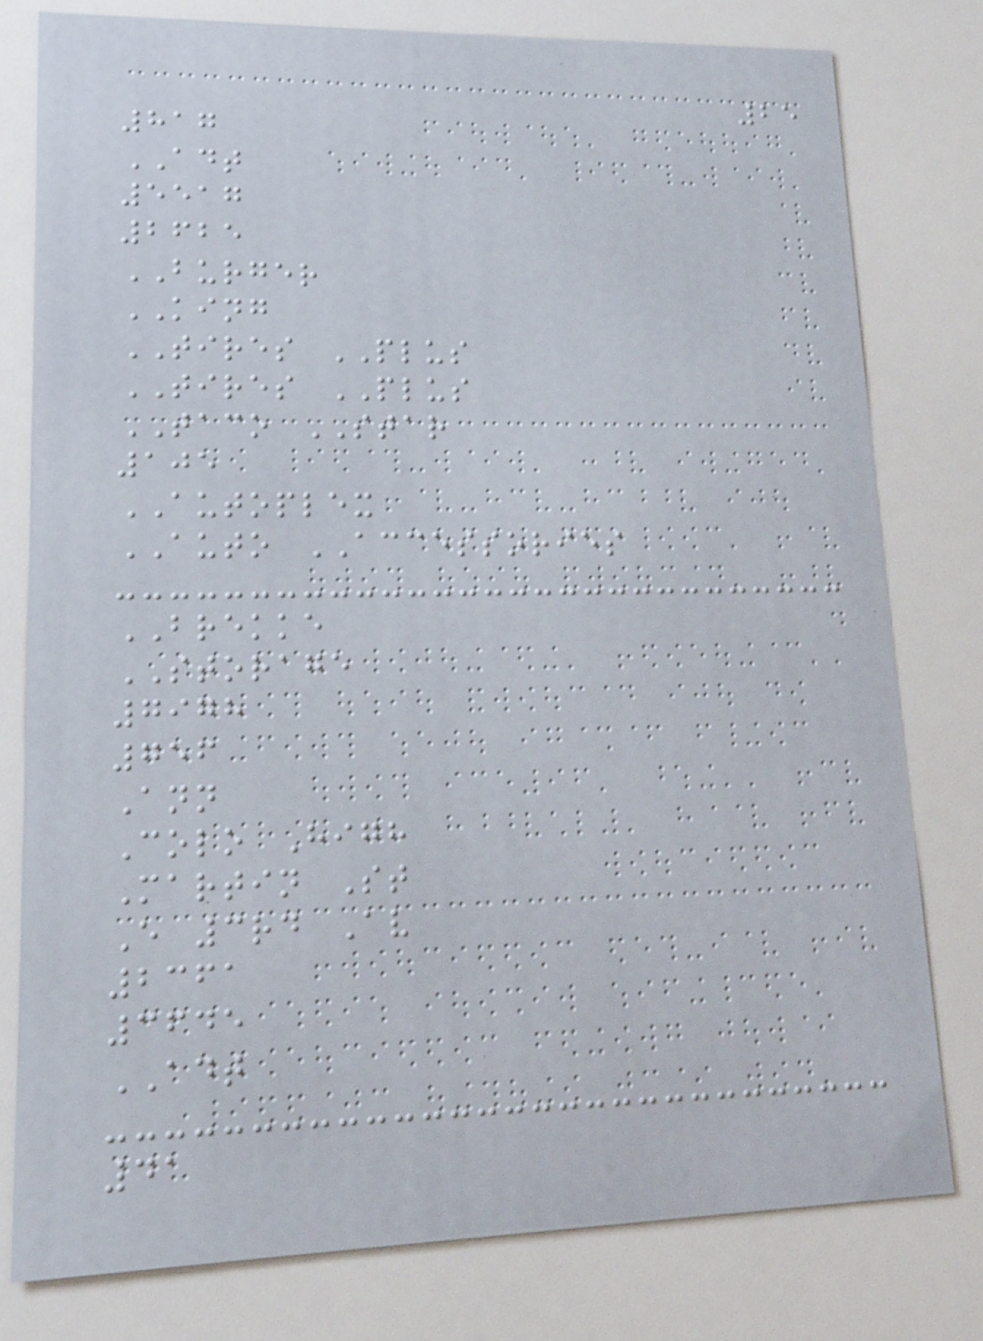25
817
ADT
5517
2625
BURGER
KING
TIRES PLUS
TIRES PLUS
TACO STAR
105
AUTOPLEX
AUTO ACCESSORIES
BREKKE
STORAGE
7978
756
Ann
Colo High
Martin St
E 3rd Av
2361
3645
ADT
41
